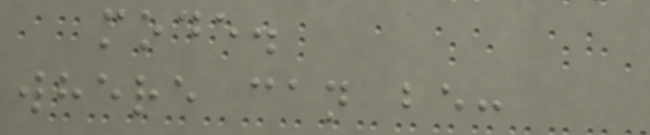mode.
where can be:
